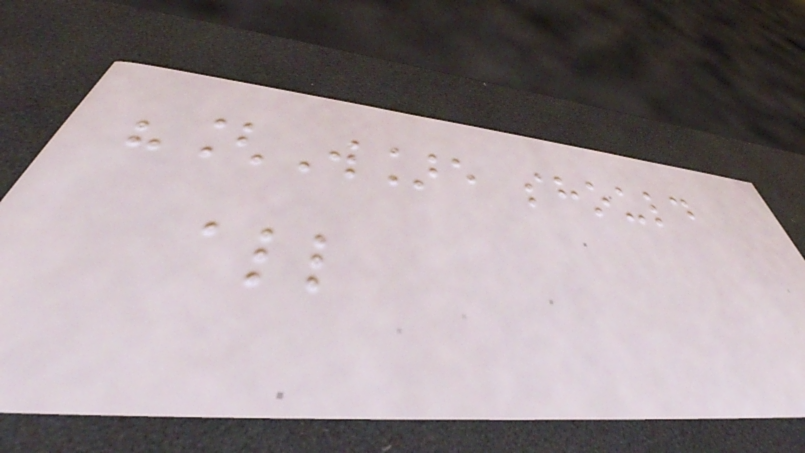"[W]e should
all
